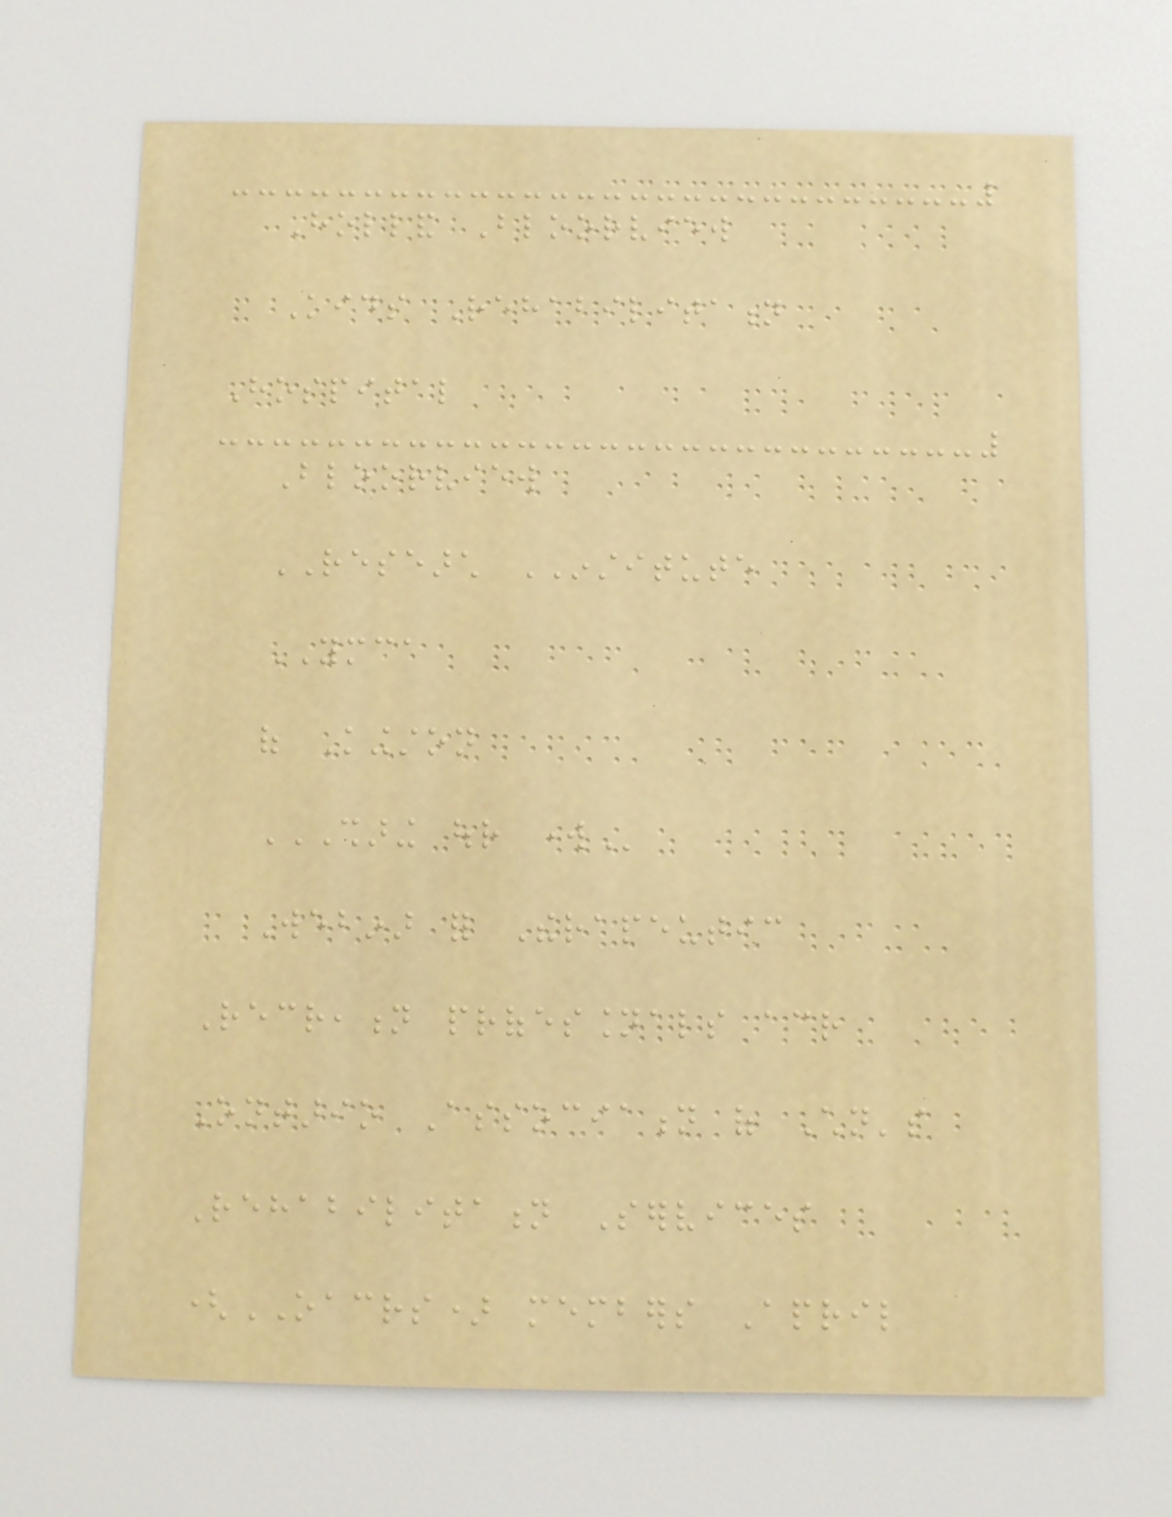Holland Bloorview
Kids Rehabilitation
Hospital
Bloorview
RESEARCH INSTITUTE
YMCA
of Kingston
SHARING OUR WORK
Webinar for Therapeutic
Recreation professionals across
Ontario Association of Children's
Rehabilitation Services
(OACRS) members April
